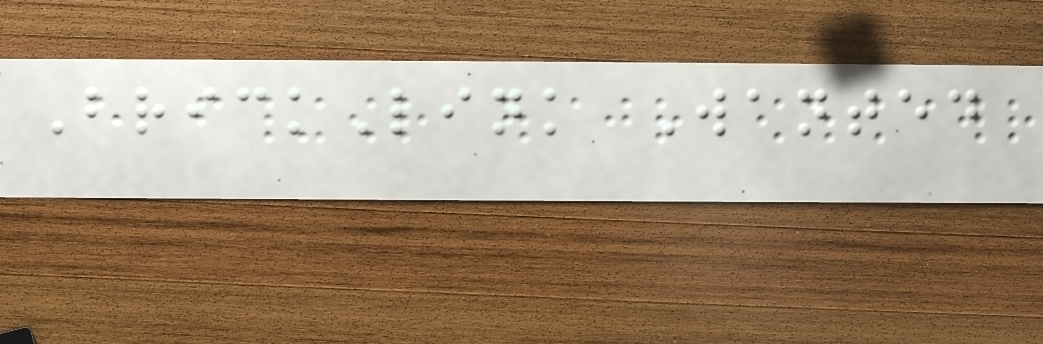BrickLink Wanted
